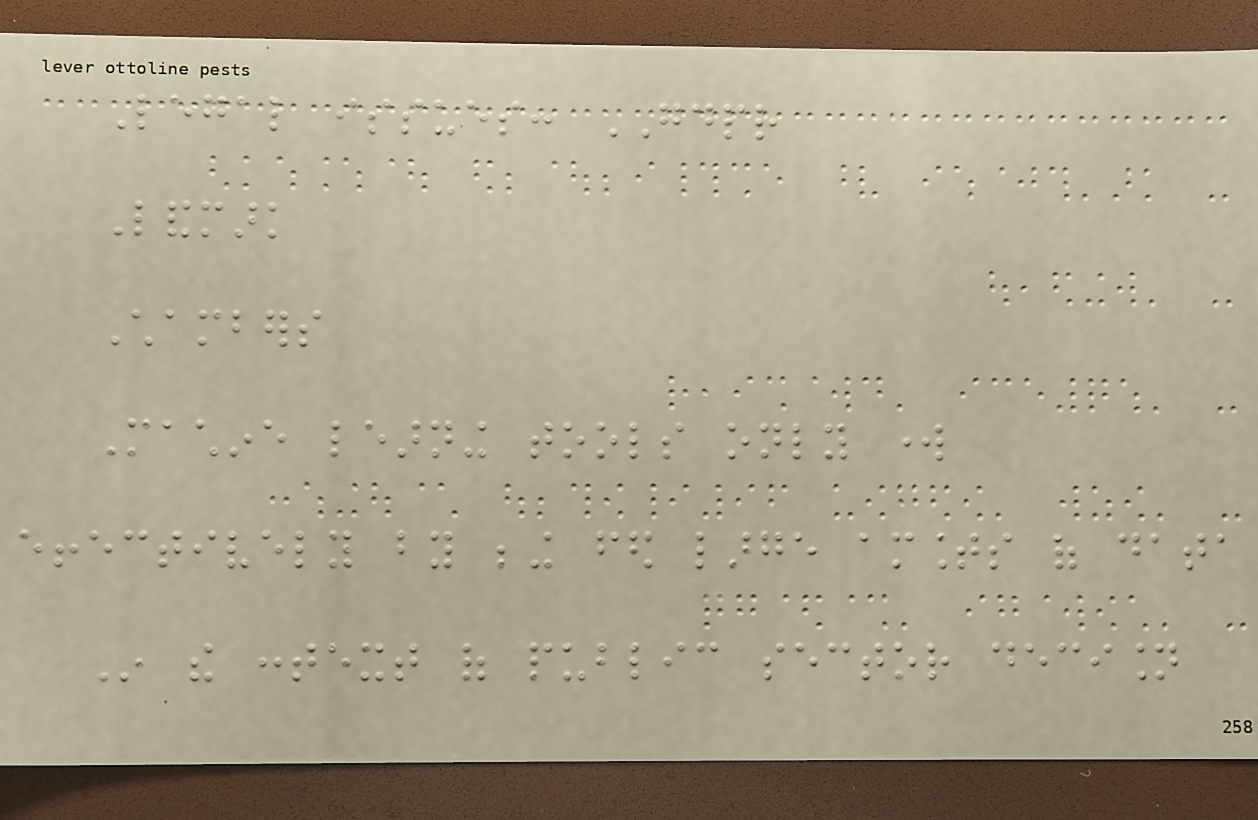Legal issues: GDPR
Landmark
Chambers
Machine learning tools only work
effectively by being fed large amounts of data
In the context of public sector decision
